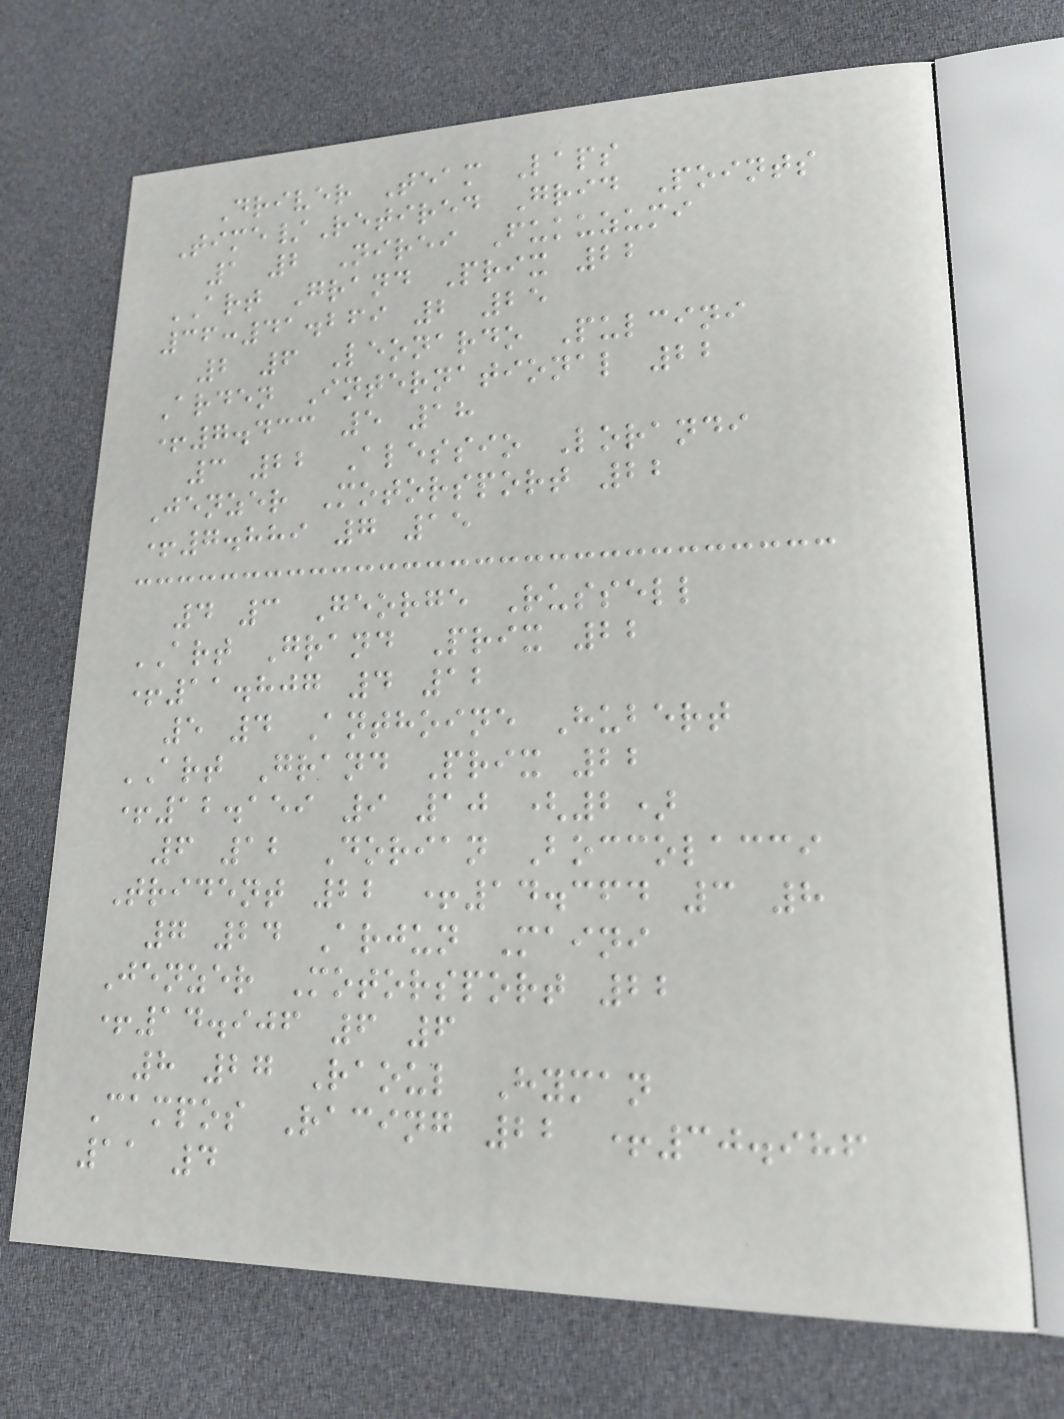Driver Team Laps
Time/Retired Grid Points
1 2 Nirei Fukuzumi
ART Grand Prix 22
36:41.269 2 25
2 6 Leonardo Pulcini
Arden International 22
+7.433 5 18
3 22 Alessio Lorandi
Jenzer Motorsport 22
+7.889 7 15
4 3 George Russell
ART Grand Prix 22
+11.807 4 12
5 4 Anthoine Hubert
ART Grand Prix 22
+12.159 9 10 (2)
6 12 Dorian Boccolacci
Trident 22 +14.364 3 8
7 24 Arjun Maini
Jenzer Motorsport 22
+14.906 6 6
8 27 Raoul Hyman
Campos Racing 22 +30.986
11 4
